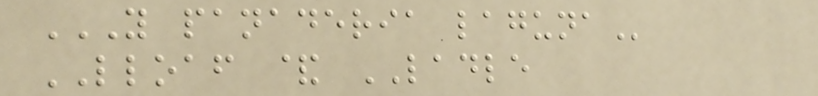Y PANADERIA LAGUNA
LLOAF & LADLE
